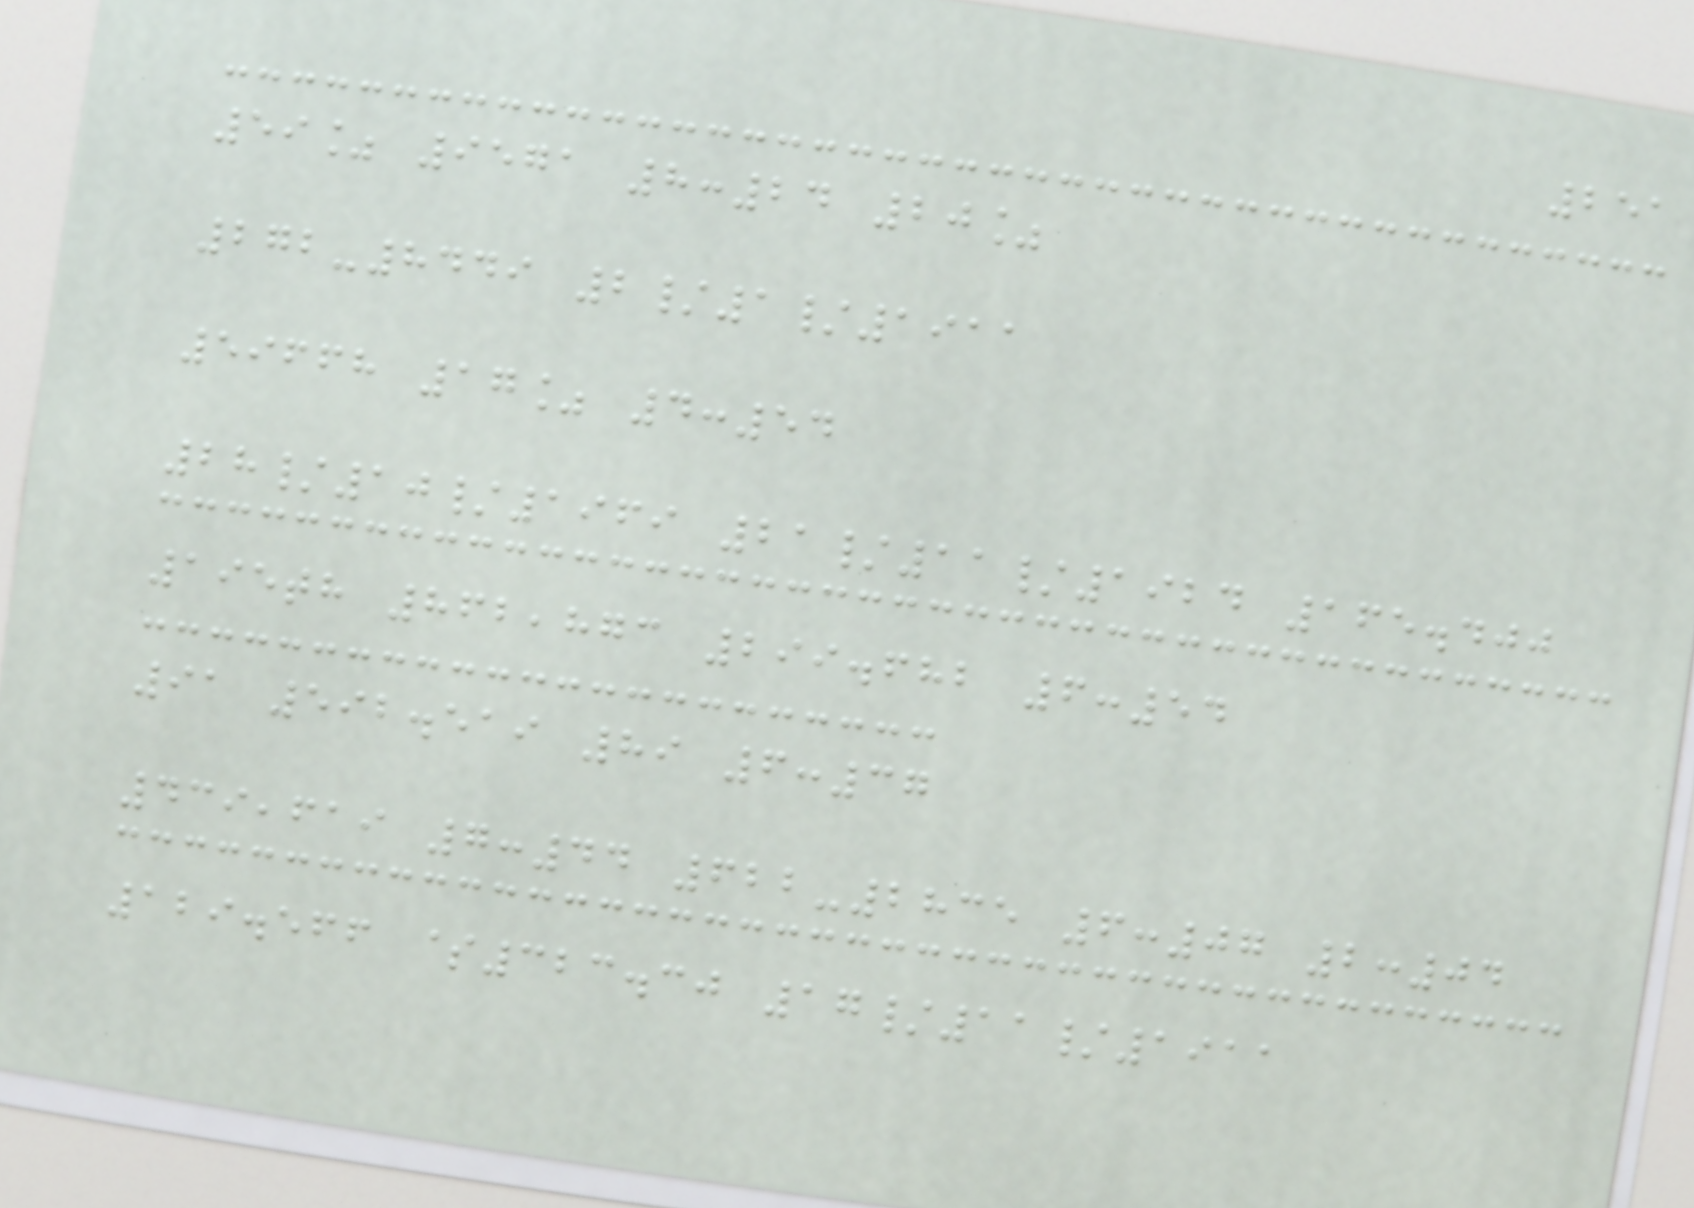251
59% 9571 8:24 20%
272-8449 2/1/1911
59668 17% 4:54
28/10/1969 21/11/1924 165.400
195th 862,873 299.682 6:54
91 592.519 89 6:37
439,619 7:44 622-2835 6:07 2:04
129.566 $323.30 17/11/1911
